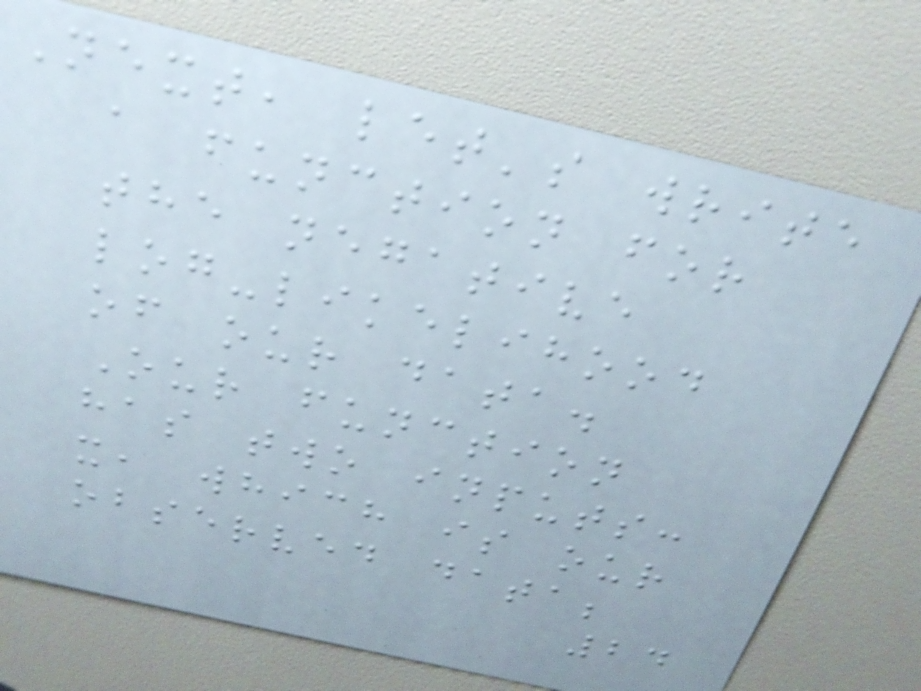Next, let's write
a function for
the negative
log-likelihood
of our data.
Our function
has two inputs:
x, which is our
observed data;
24
